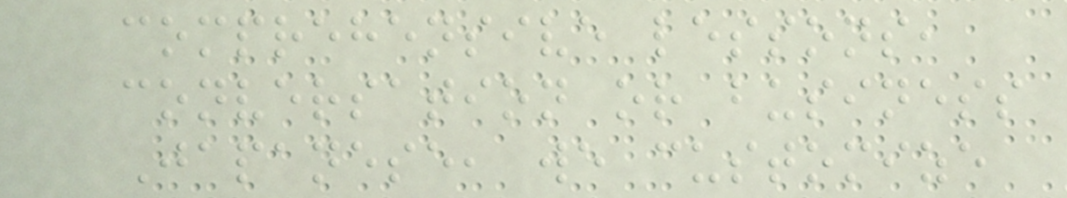comprehensive lessons,
conversation or business
Japanese, we customize
